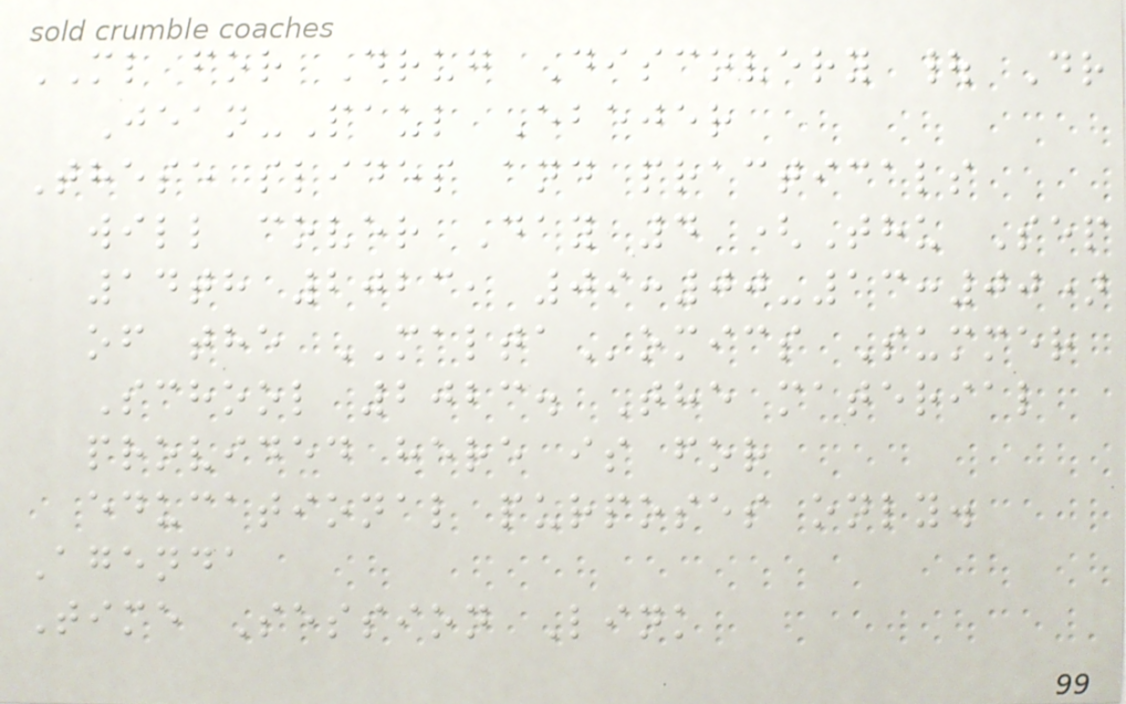ML for Drug Discovery | Dr
Jean-Paul Ebejer
These slides and practicals
will cover Day 4 (Thu Sep
14th 2023, 09:00-13:00)
of the MALTAomics Summer
School 2023. The material
provided here is for
educational purposes only.
Agenda
Time Session Link
